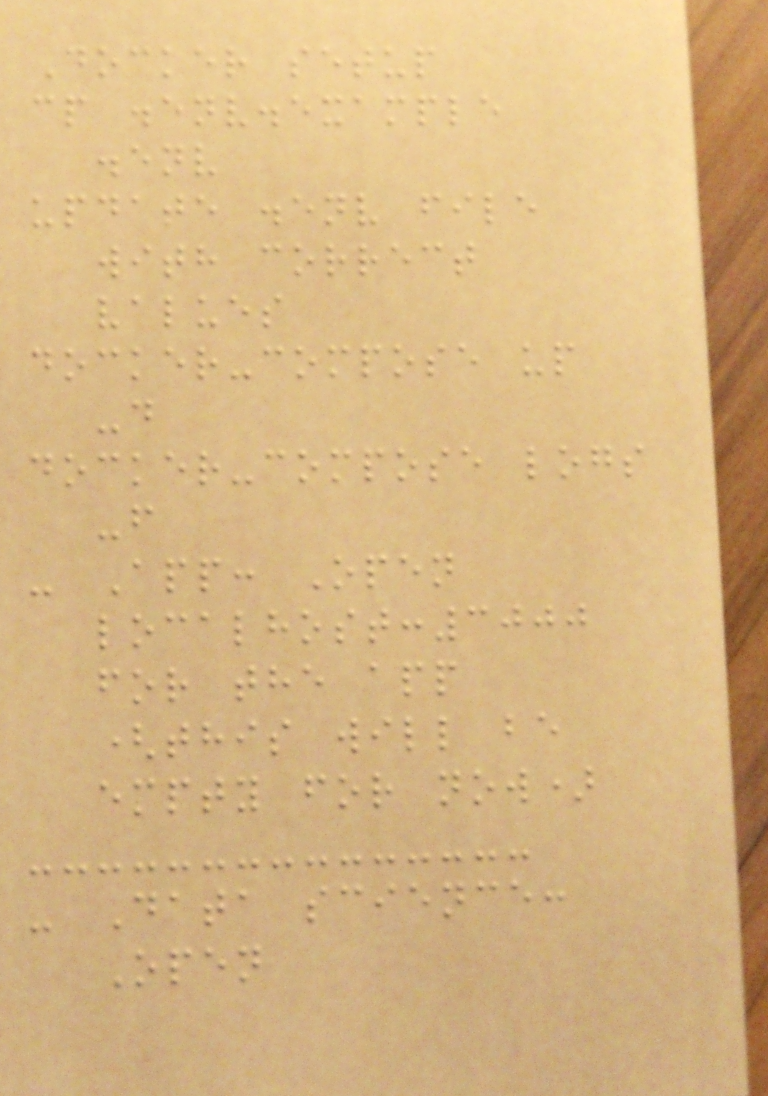Docker setup
cp .env.example
.env
update .env file
with correct
values
docker-compose up
-d
docker-compose logs
-f
- App: Open
localhost:3000
for the app
(this will be
empty for now)
- Data science:
Open
